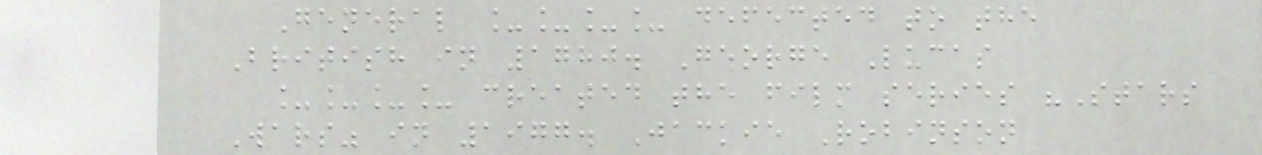General ____ defected to the
British in 1780. George Lucas
____ created the film series "Stars
Wars" in 1977. Jackie Robinson
